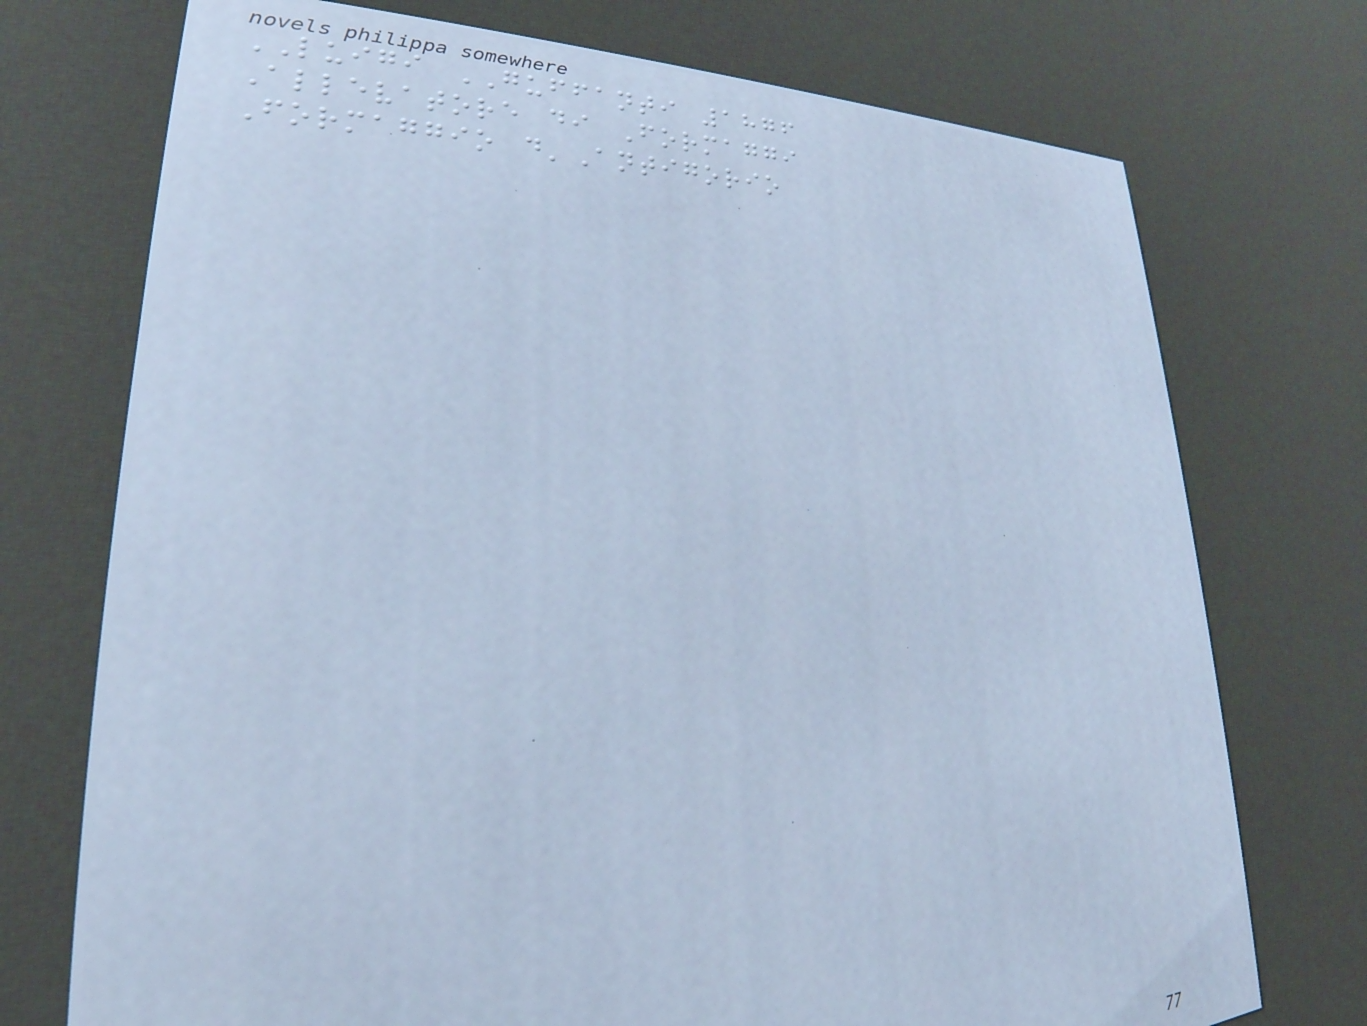LUIGI GUFFANTI 1876
Allevatore di Formaggi
Formaggio d'Antigorio
